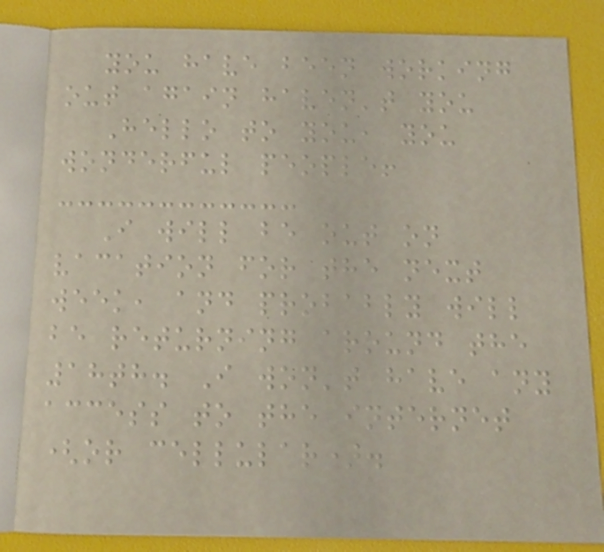you have been working
out again haven't you
Hello to you, you
wonderful people!
I will be out on
vacation for the next
week, and probably will
be returning around the
18th. I won't have any
access to the internet
(or cellular).
